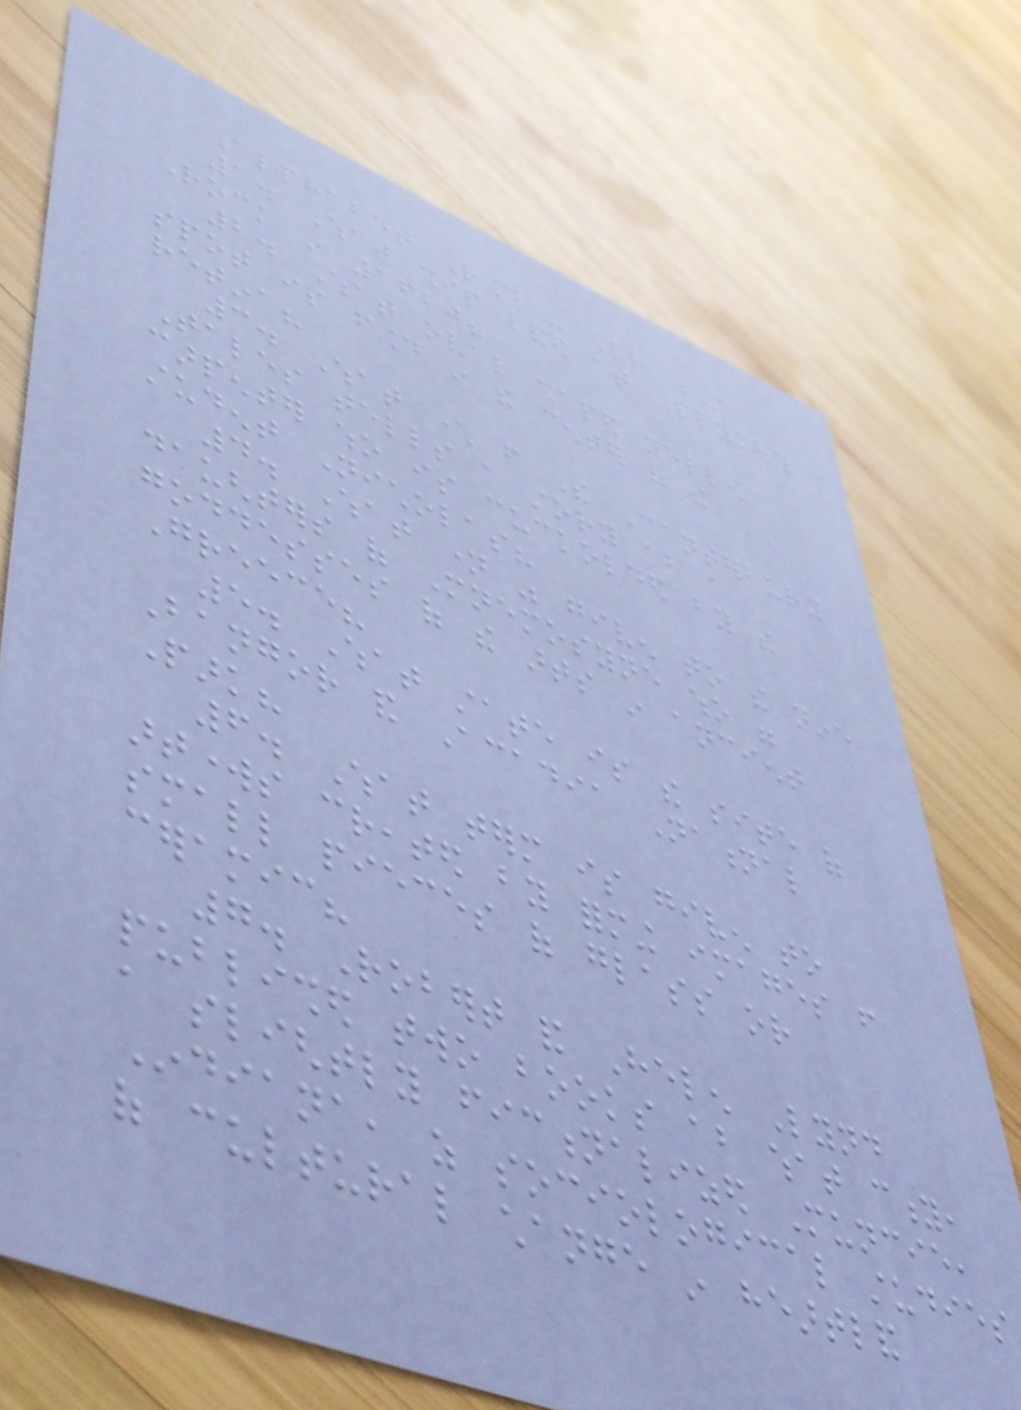Alphabet Round - Letter M
1. What ship landed at Plymouth
Rock in 1620?
2. What oval shaped yellow
spot is found in the center of the
retina?
3. What character from The Canterbury
Tales tells a story about a
carpenter who is cuckolded by the
student Nicholas?
4. What name was given to the nine
daughters of Mnemosyne who were
goddesses of the arts in ancient
Greece?
5. What state is the site of
Bangor and Acadia National
Park?
6. What term is given to
artworks created by forming images from
small pieces of glass or
ceramic?
7. Robert and Helen Lynd
published two books about what city,
a slightly fictionalized Muncie,
Indiana, as sociological studies
of cultural change in heartland
